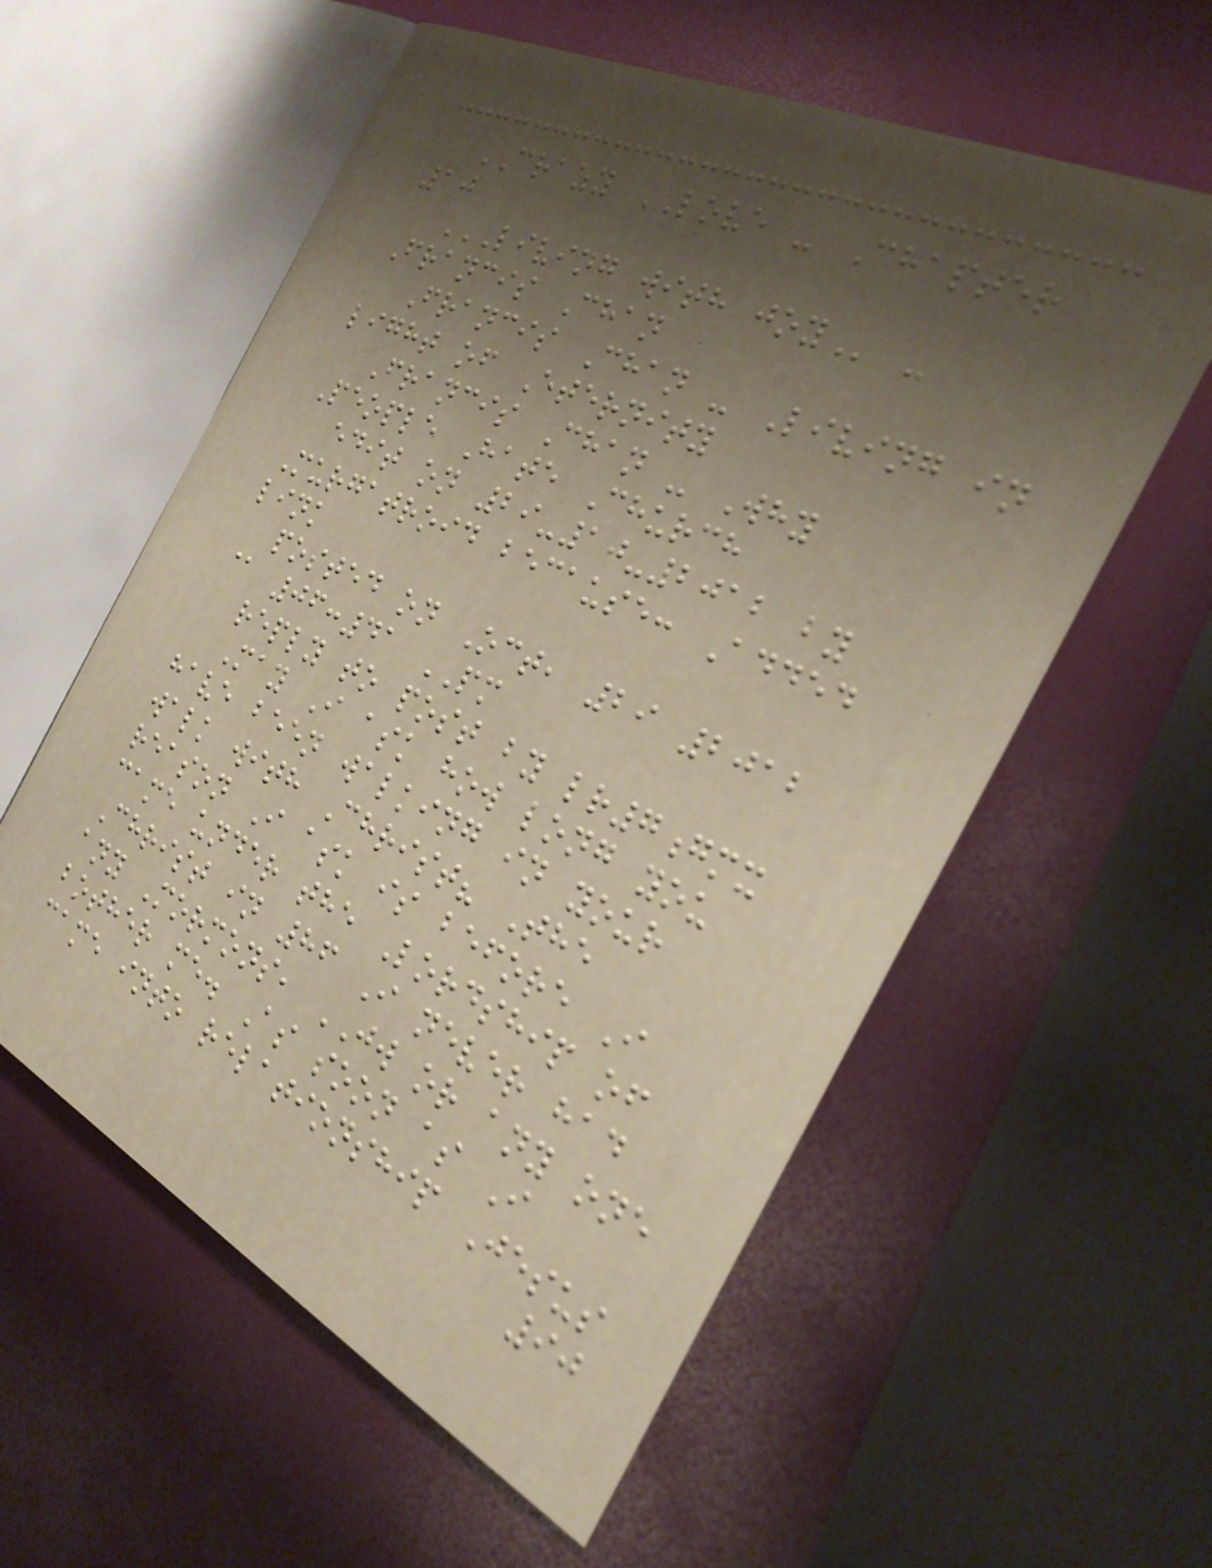CRAZY LOVE - Chapter
10
LIVING WITH JOY -
Francis Chan
Francis Chan - Living in
light of Eternity
Francis Chan - Why
People Hate Church
edit on 29-10-2012 by
Murgatroid because: Added
link
posted on Oct, 29 2012
@ 06:41 PM
reply to post by lr7gmx
May I ask how long you
have been walking in your
walk with Christ? The
reason I ask is before I
came under the Lordship of
Christ in 86 I never had
any Mormons, JW or any one
bother me. As soon as I
came into relationship Jesus
90
